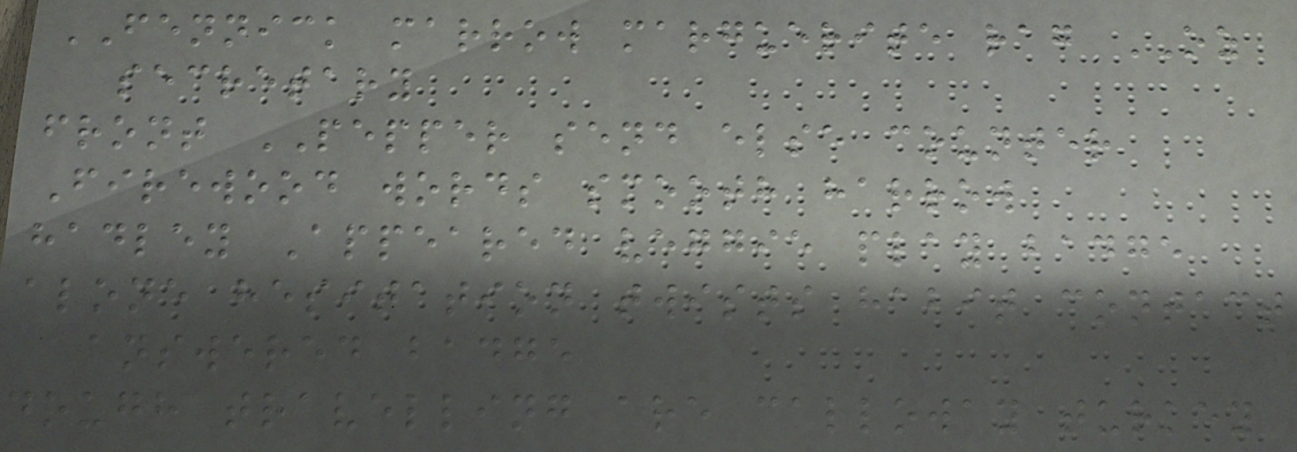FENNICK marrow marguerite rag OZ
secretary
front PEPPER send else counter
Firewood words smooth harrow
hadley Appeared veggie play badge
alone hesitation twists habit contact
answered badge
dough travelling are calloway turkey
